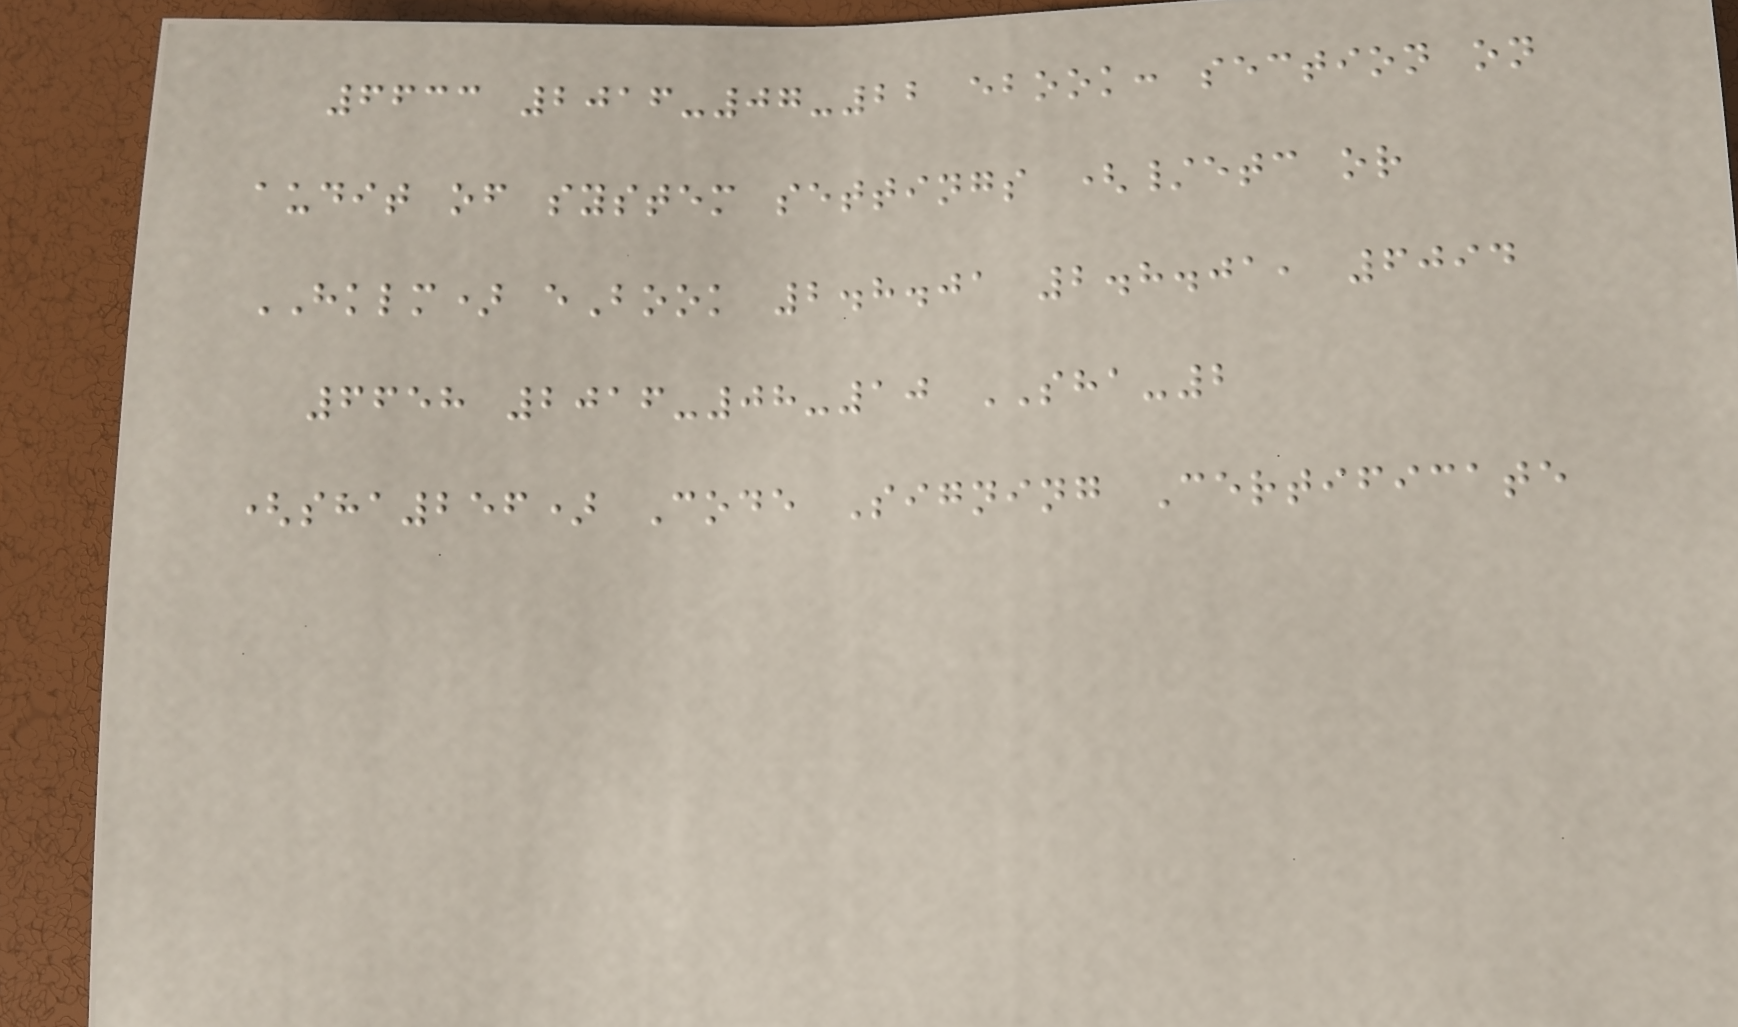6633 2016-07-22 ebook: section on
audit of system settings (/etc or
HKLM) eBook 2.8.01 2.8.01, 6094
6658 2016-08-10 SHA-2
(sha256) Code Signing Certificate
